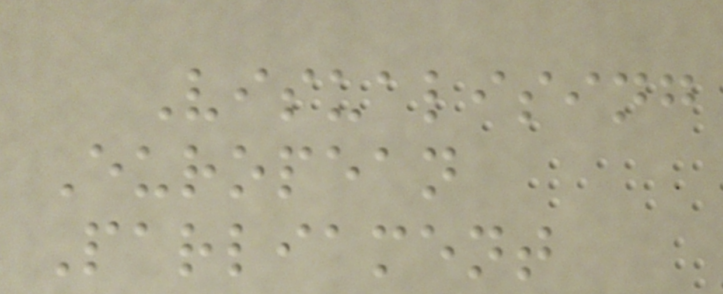Visualising
European
Parliament
